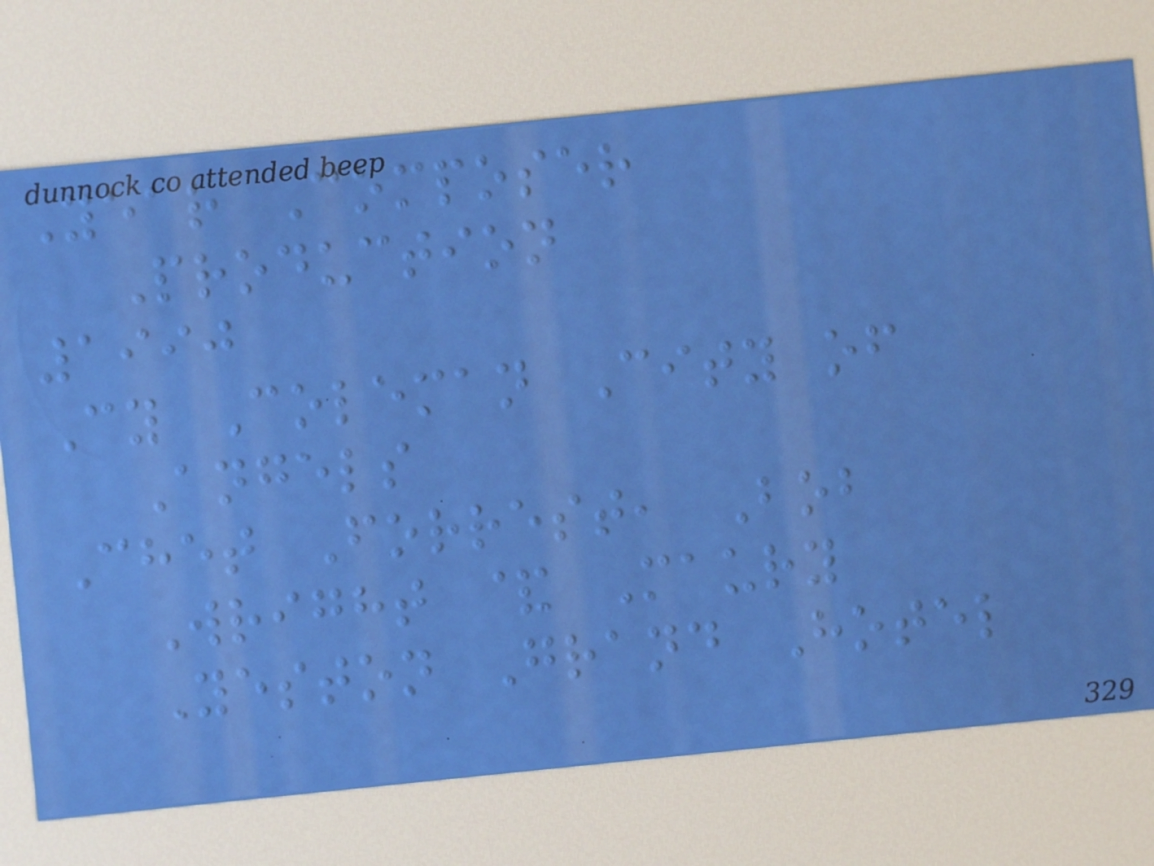Year Composer
Production
1990
Cy Coleman City of
Angels
Chet Forrest, Bob
Wright & Maury
Yeston Grand Hotel
